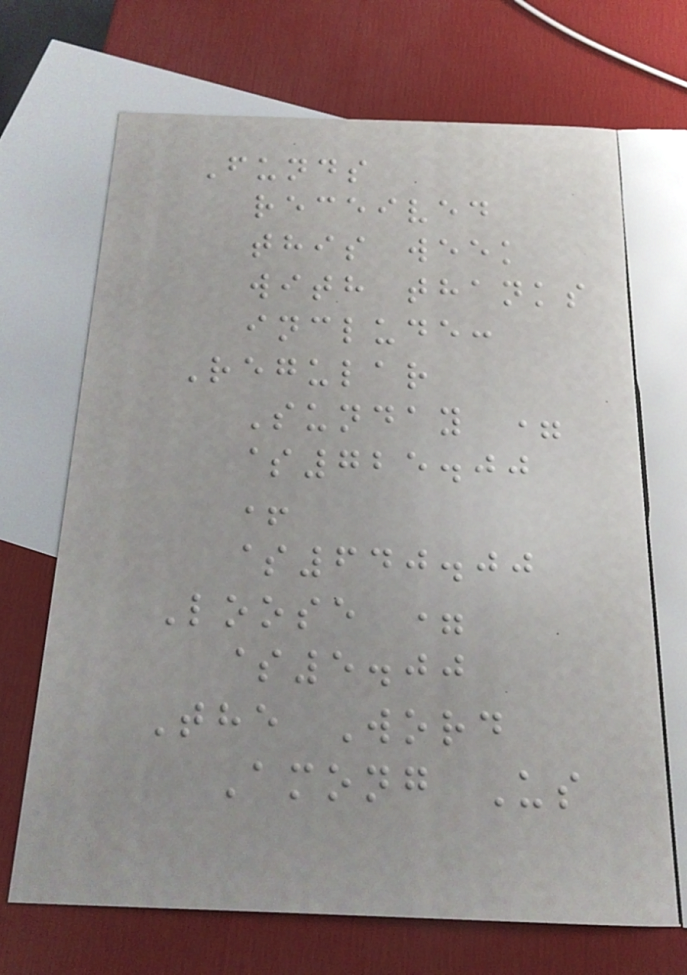Funds
received
this week
with thanks
include:
Regular
Sunday =
$725.00
+
$640.00
Loose =
$5.00
The Word
Among Us
